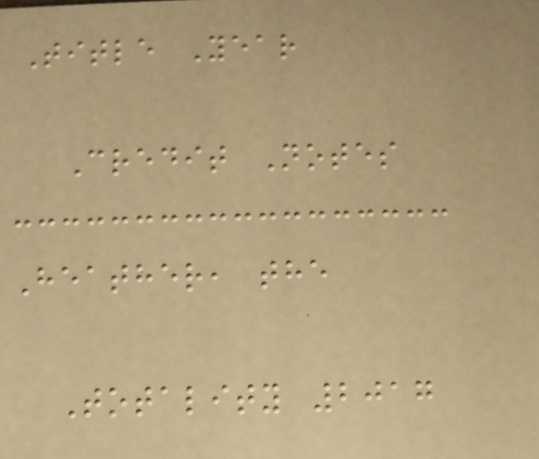Title Year
Credit Notes
Heather, the
Totality 2017
